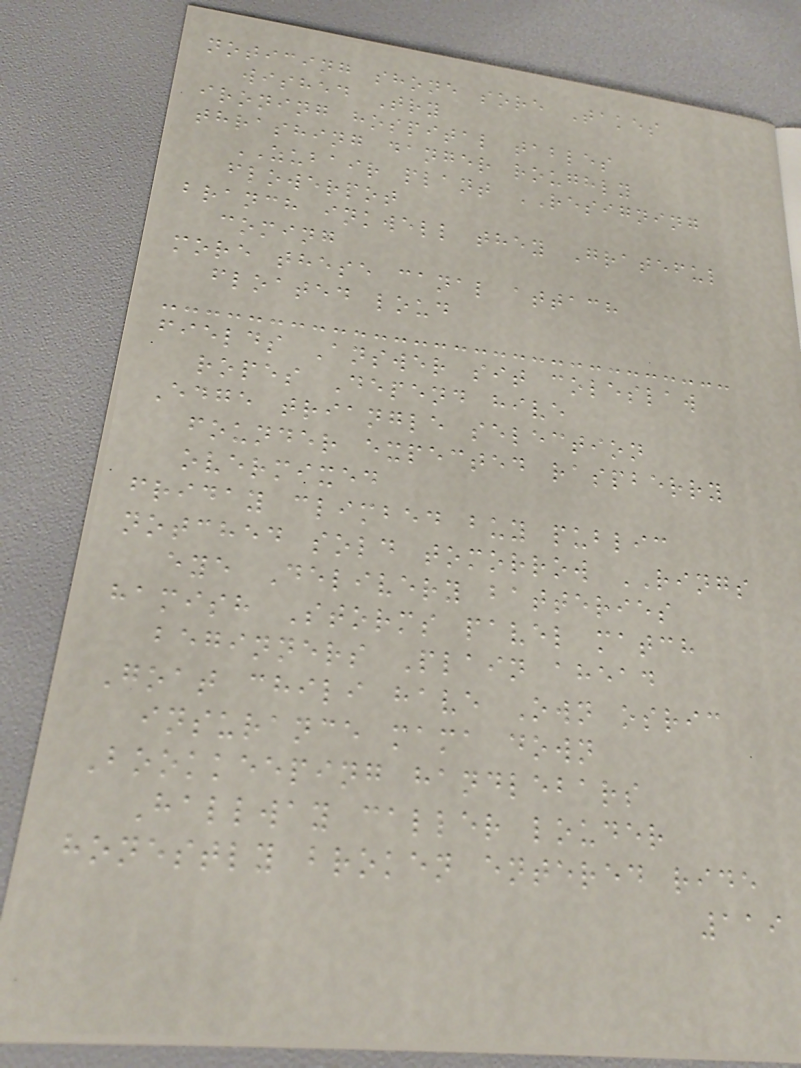noticing shone sore Takes
wished Try
ironing hospital tables
thrashing danger roughly
ZUBAIR plant RESIGNING
flowerpot
branch inkwell they Grateful
coming
more these canal attach
floated loud
fields Answer sit coleslaw
ropes Depend hive
Edge triangle selection
founder expected raspberry
overmixed
friday climbed buy public
notched sold tomorrow RINGS
eye Delivery batteries
hamish Storms pavel match
beginners Plain ahead
Goat chili have Own osric
insurance mama down
Bookkeeping handlebars
Hallway caller louder
honestly broken entered ride
119
